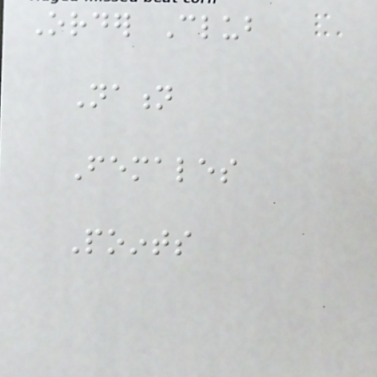Order Club
Nation
Females
Points
